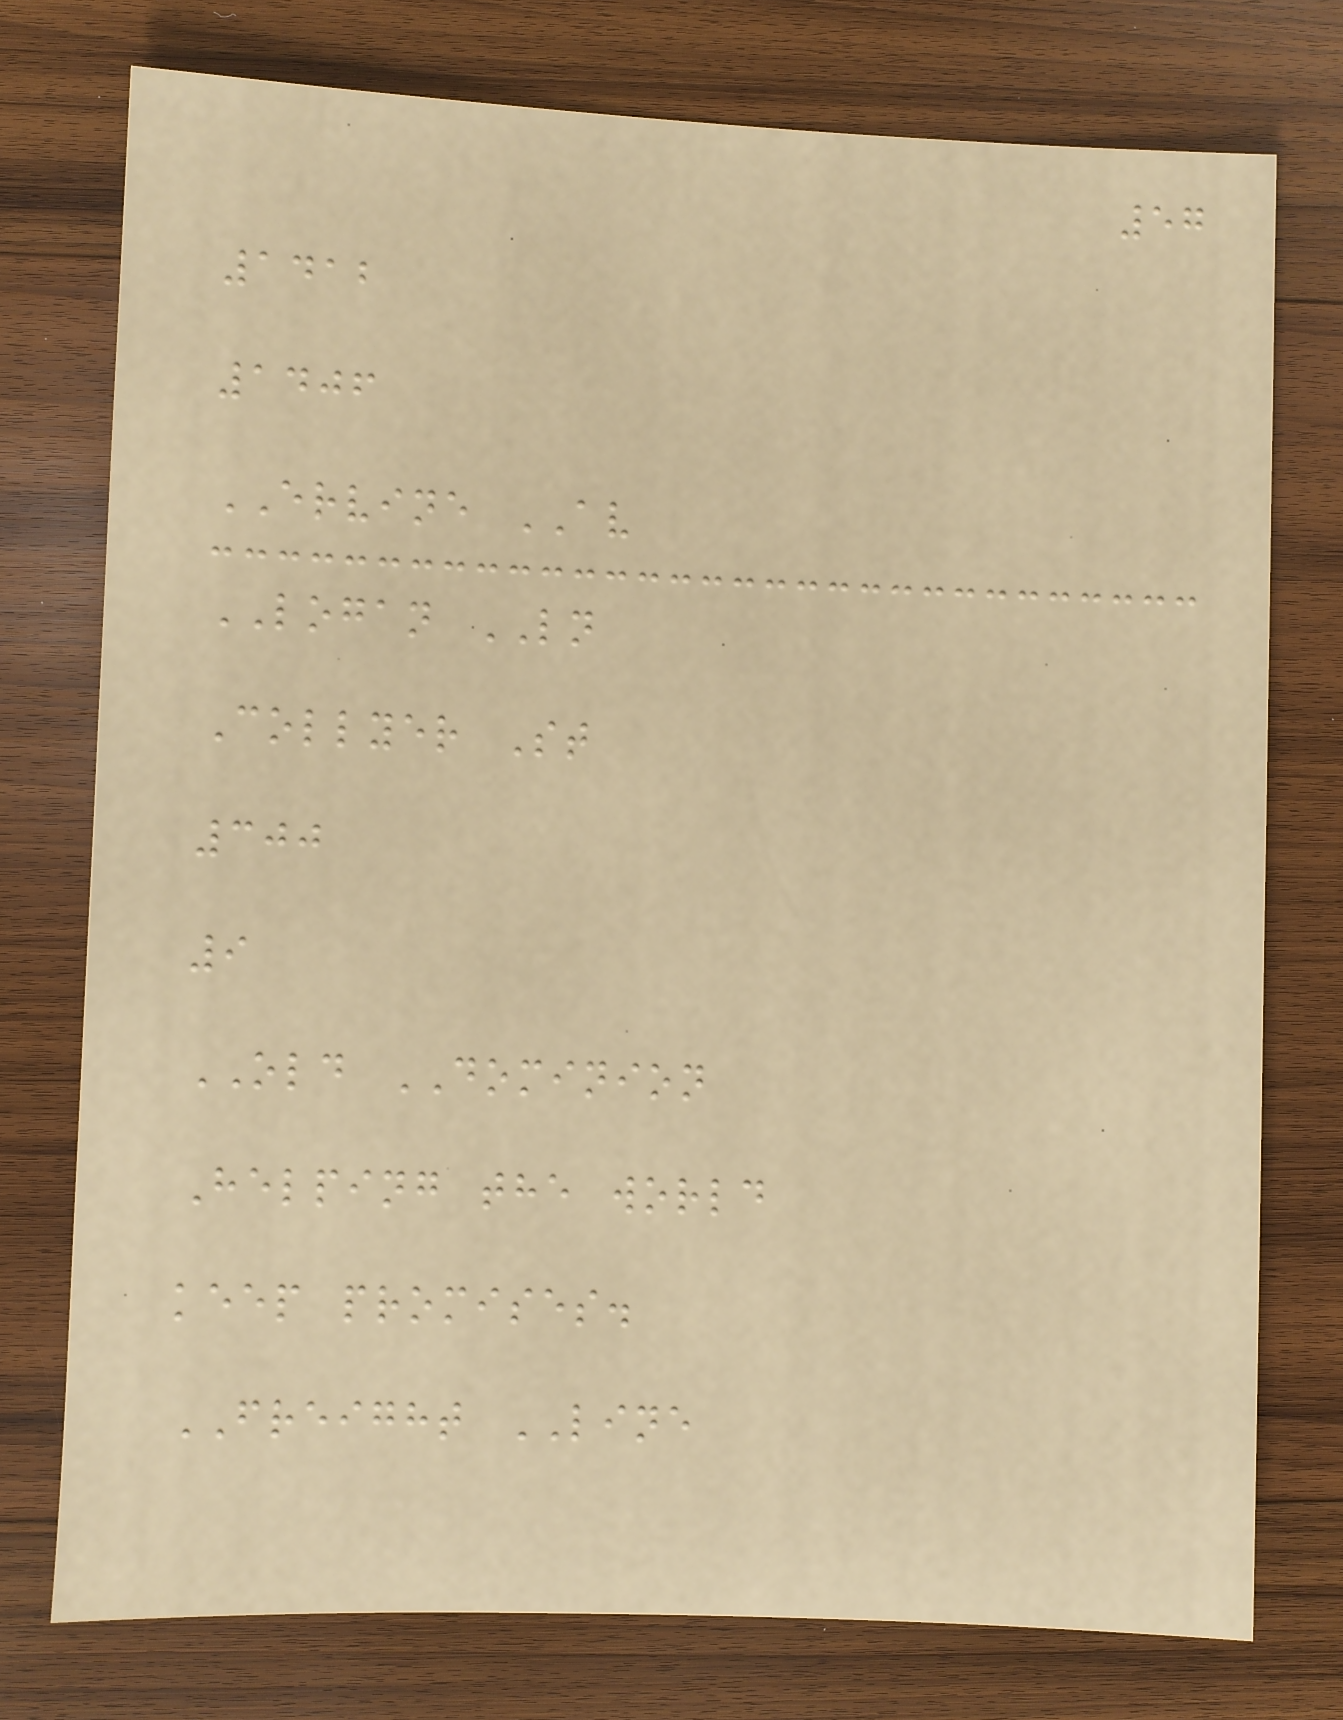57
1412
1406
ERVINE AV
LOGAN LN
Collyer St
300
9
OLD DOMINION
Helping the world
keep promises.
FREIGHT LINE
